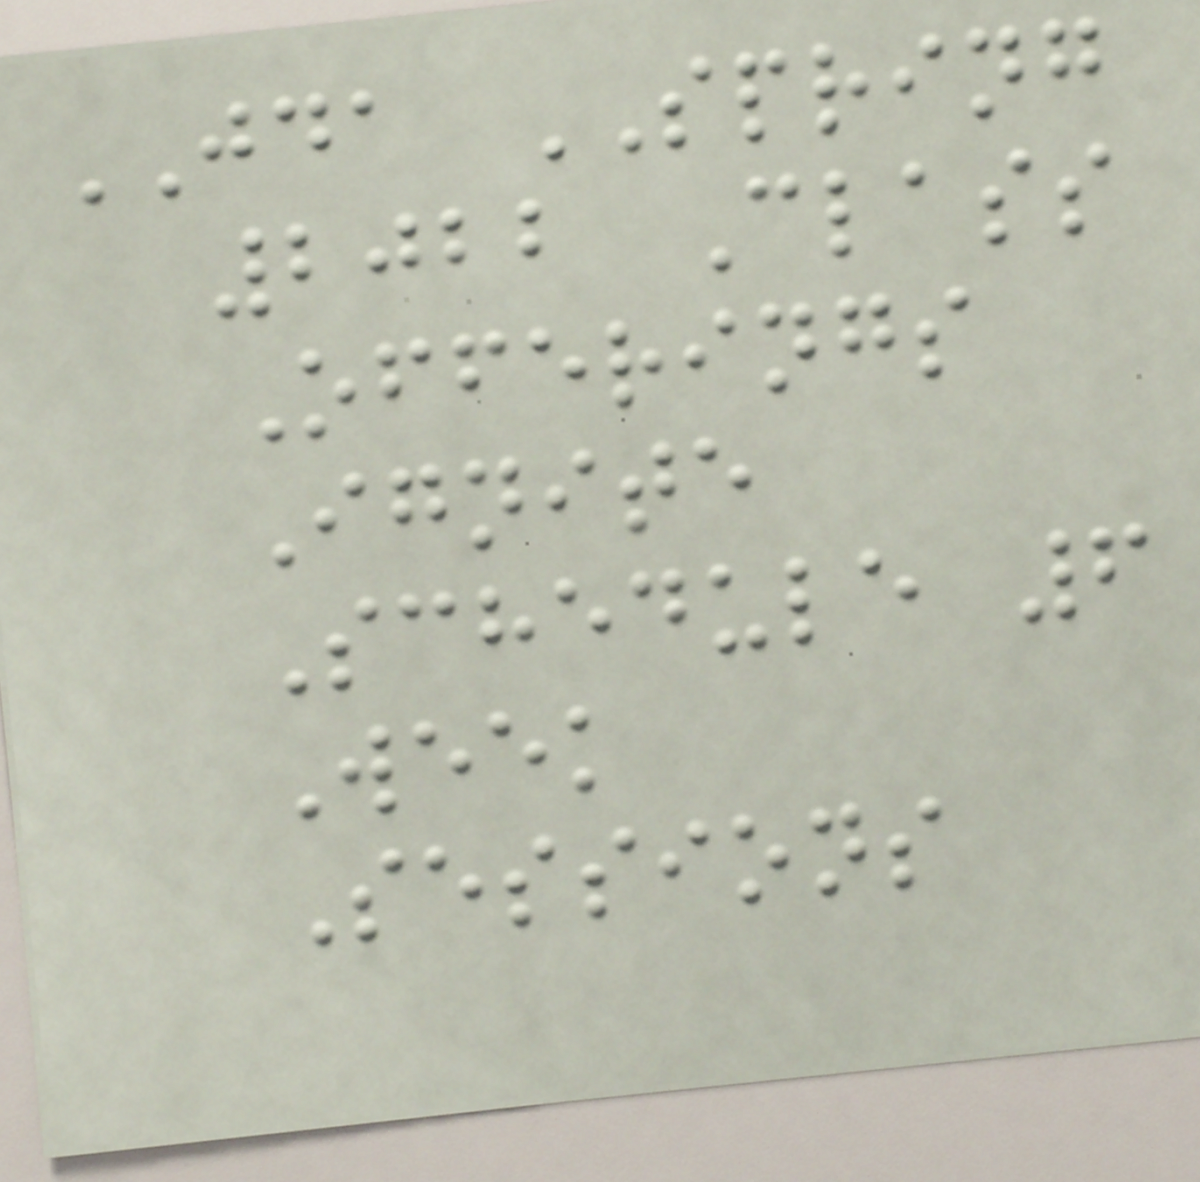JDA SPRING
2022 Class
Offerings
Ignite
Schedule 6
Week
Sessions
